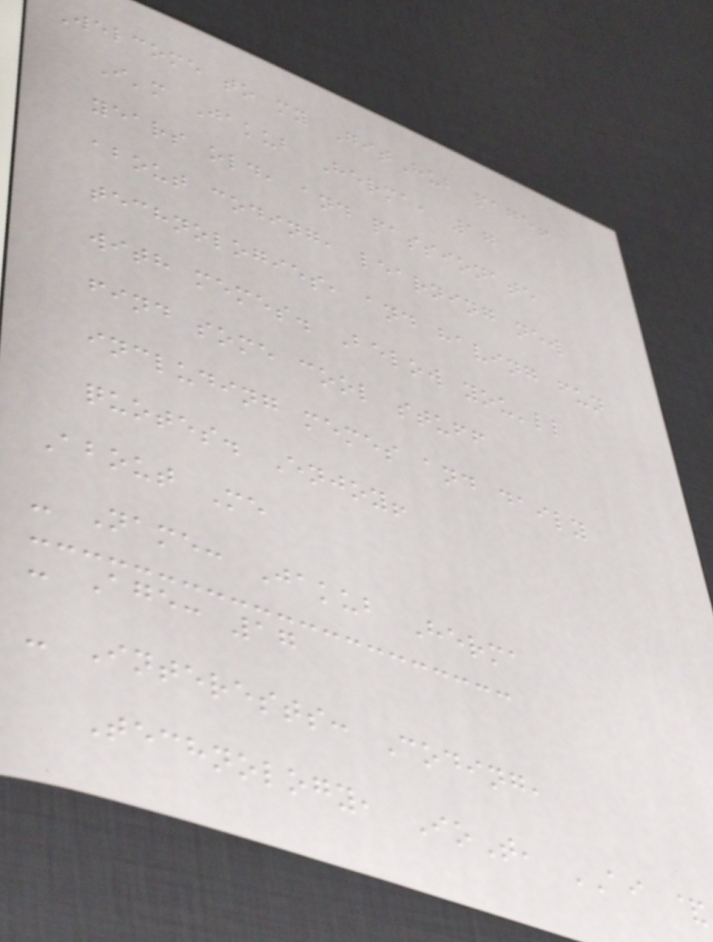Welcome to my GitHub page!
I'm Jakub Herma, 17
years old, and passionate
about coding, learning new
technologies, and having fun
with memes. Below you'll
find some cool stuff
including memes and daily
quotes. Enjoy!
About Me
- Name: Jakub Herma
- Age: 17
- Interests: Coding,
Technology, IoT, AI &
